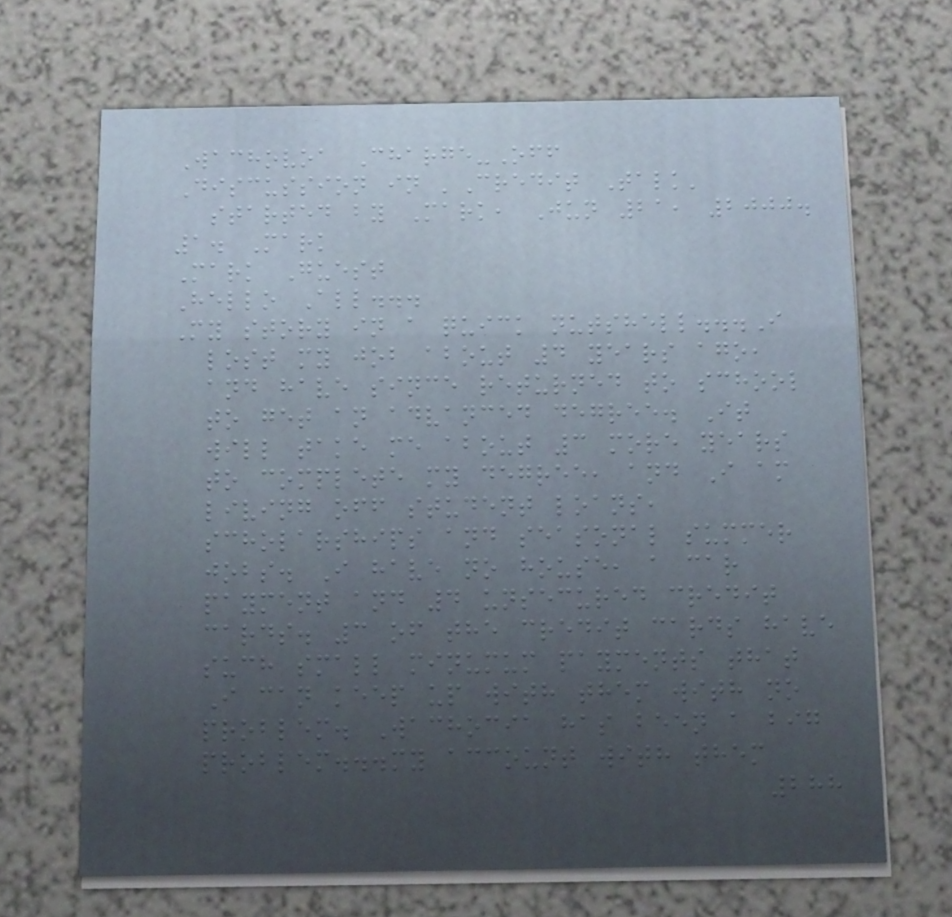Wachovoa Charge-Off
Discussion in 'Credit Talk'
started by Mark, Jun 21, 2000.
1. Mark
Mark Guest
Hello All...
My story in a quick nutshell...I
lost my job about 4 years ago,
and have since returned to school
to get an advanced degree. It
will take me about 3 more years
to complete my degree, and I am
living off student loans,
scholarships and seasonal summer
jobs. I have no house, a car
payment and 4 unsecured credit
cards. 3 of the credit cards have
such small minumum payments that
I can keep up with them with no
problem. Wachocia has been a big
problem...my account with them
288
